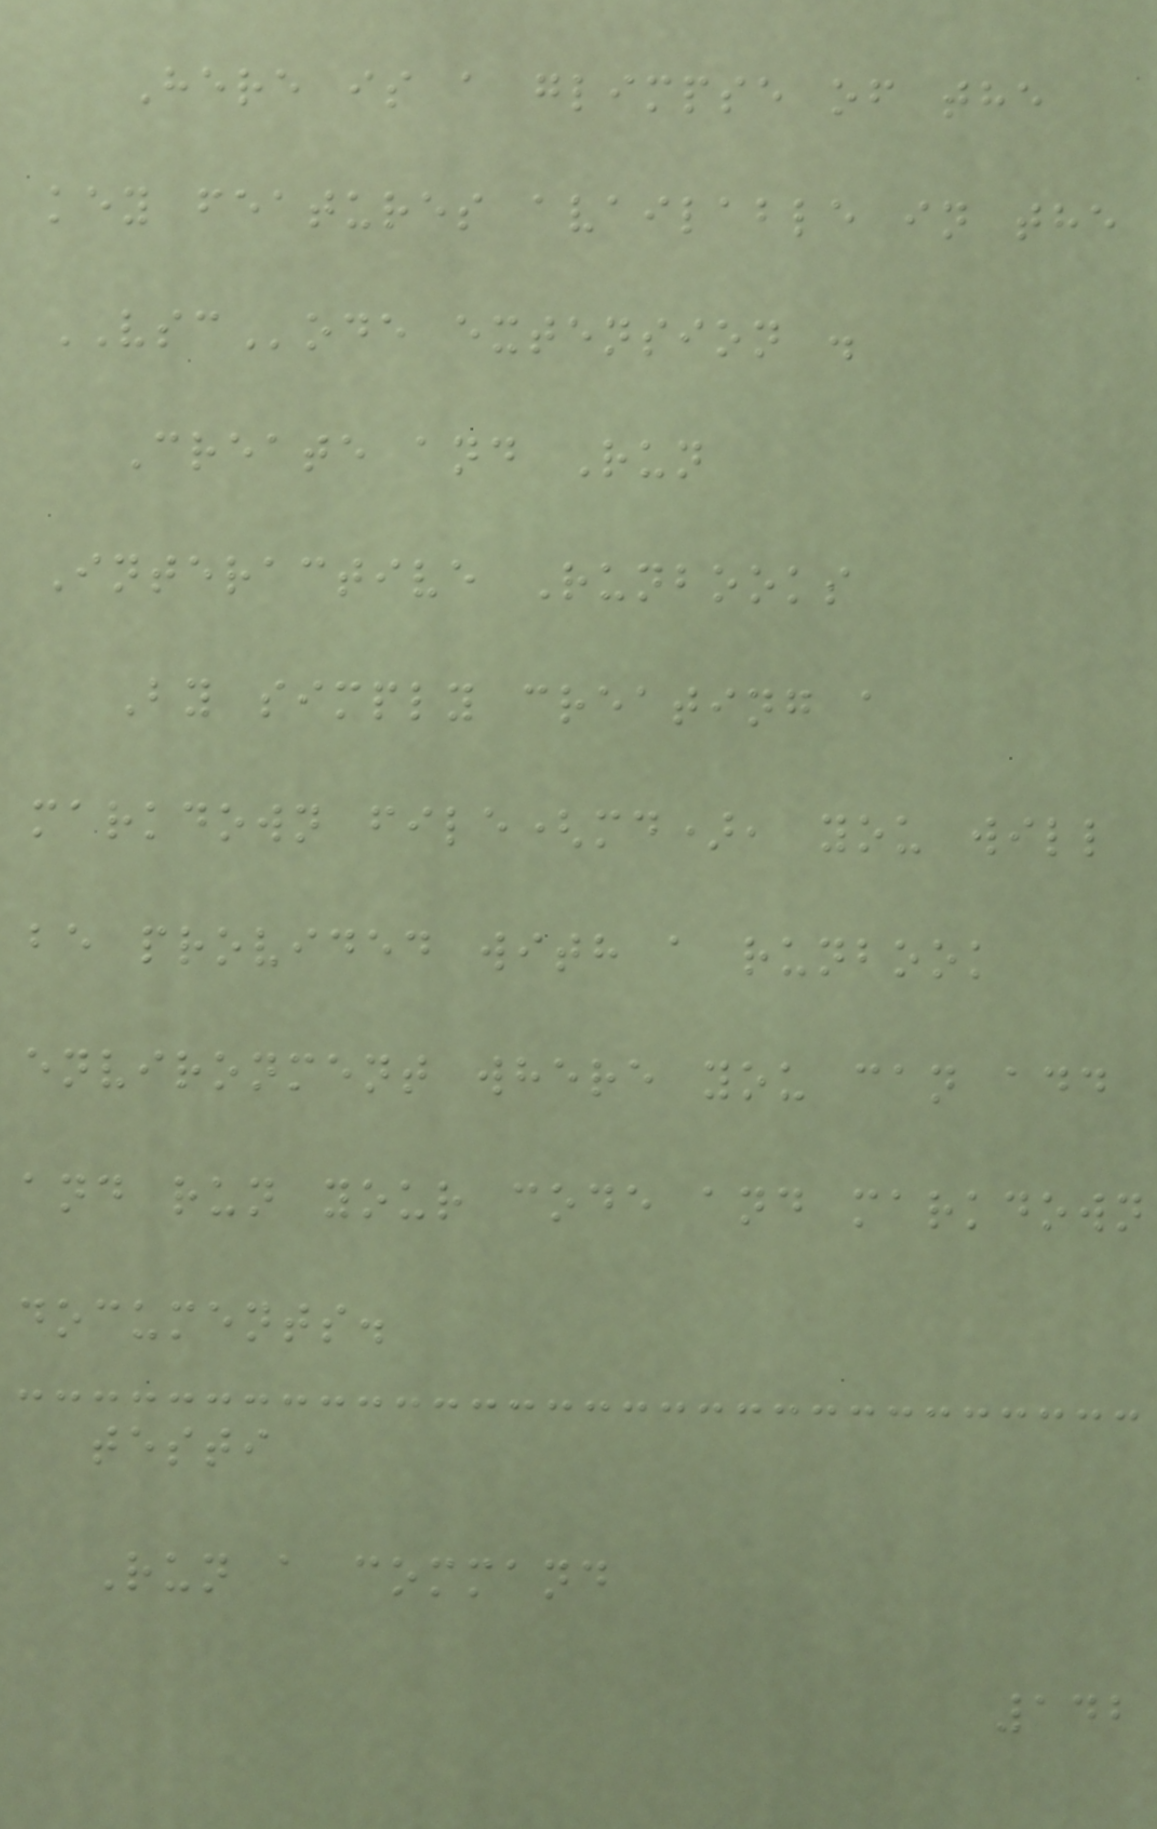Here is a glimpse of the
key features available in the
VSCode extension .
Create and Run
Interactive Runbooks
By simply creating a
markdown file(md), you will
be provided with a runbook
environment where you can add
and run your code and markdown
documents.
testi
Run a command
142
